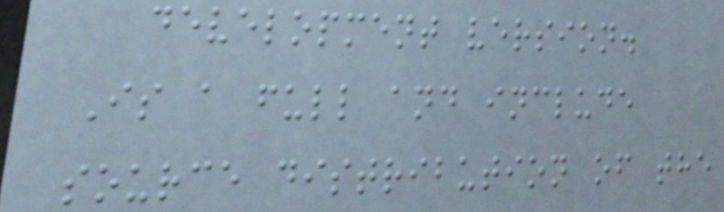development version.
Is a full and include
source distribution of the
